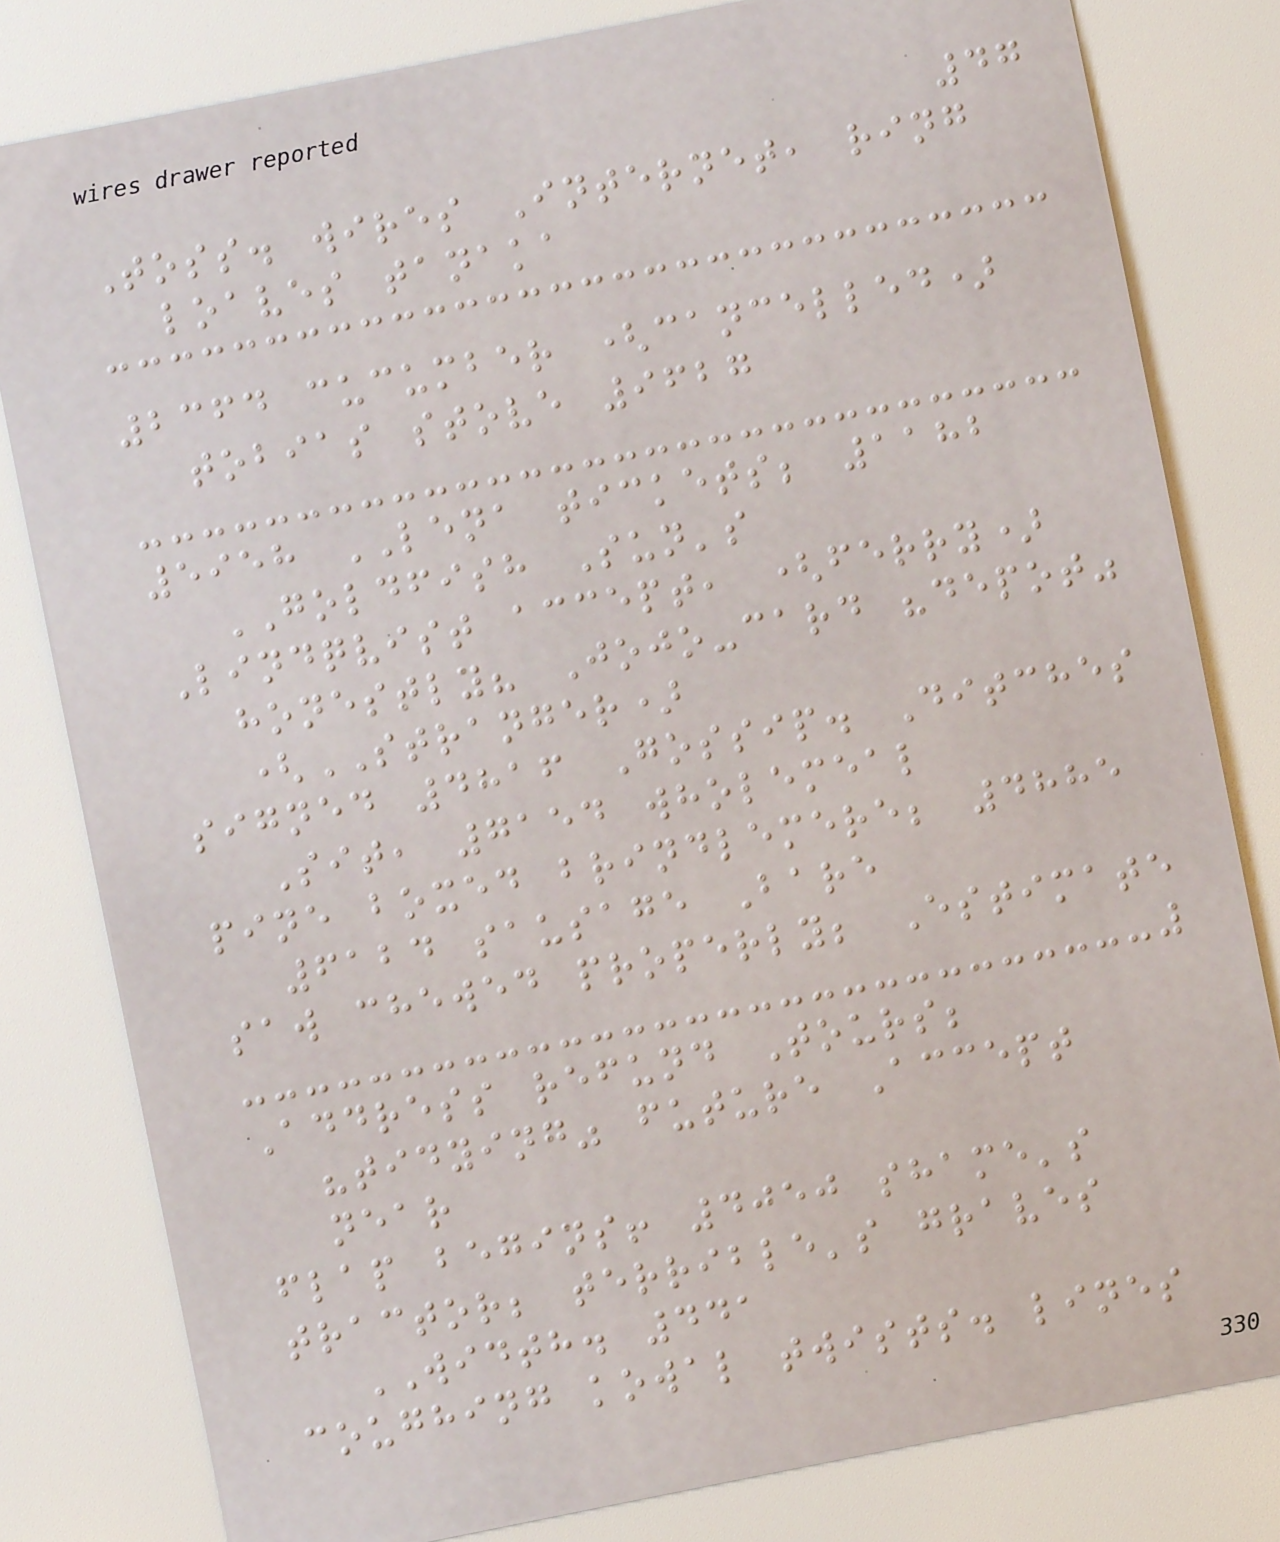47
Toss. wires Internet, ring
loaves tanaka
2364 cucumber (cancelled)
tobias stove 9627
5958 LENA tickets; 1182
GOLDFISH Sun's
Lindqvist accept, (ferry)
honestly? Jojo-card "depot"
(STRANGER)
signed 4816 Gossip. Ditches
Sit, 7154 wholemeal
pine boxed brindlemere; 4885
6124 sausage Bare
saw chewed properly; Estimate
Address refund Tours;
"tidying" future Accept
near
flap begins! 4050 shame's
tractor; terrible's graves
WIDTH. 441
coughing kowal twists. lines
